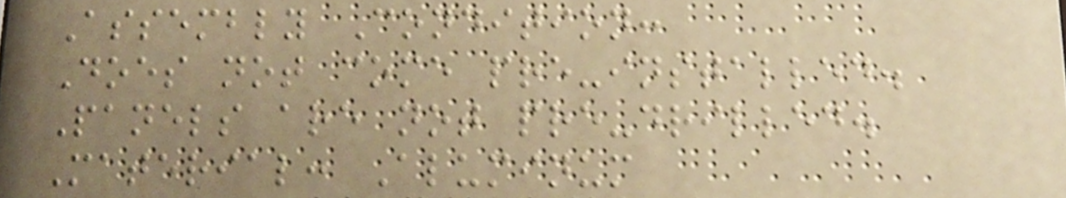Assembly Condition:
Does not come pre-installed.
Panels are not pre-drilled.
Material: Aluminum
